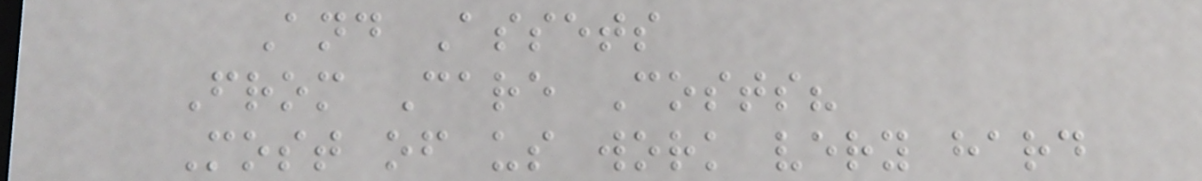And Assets
From Care Costs?
Most of us work very hard
